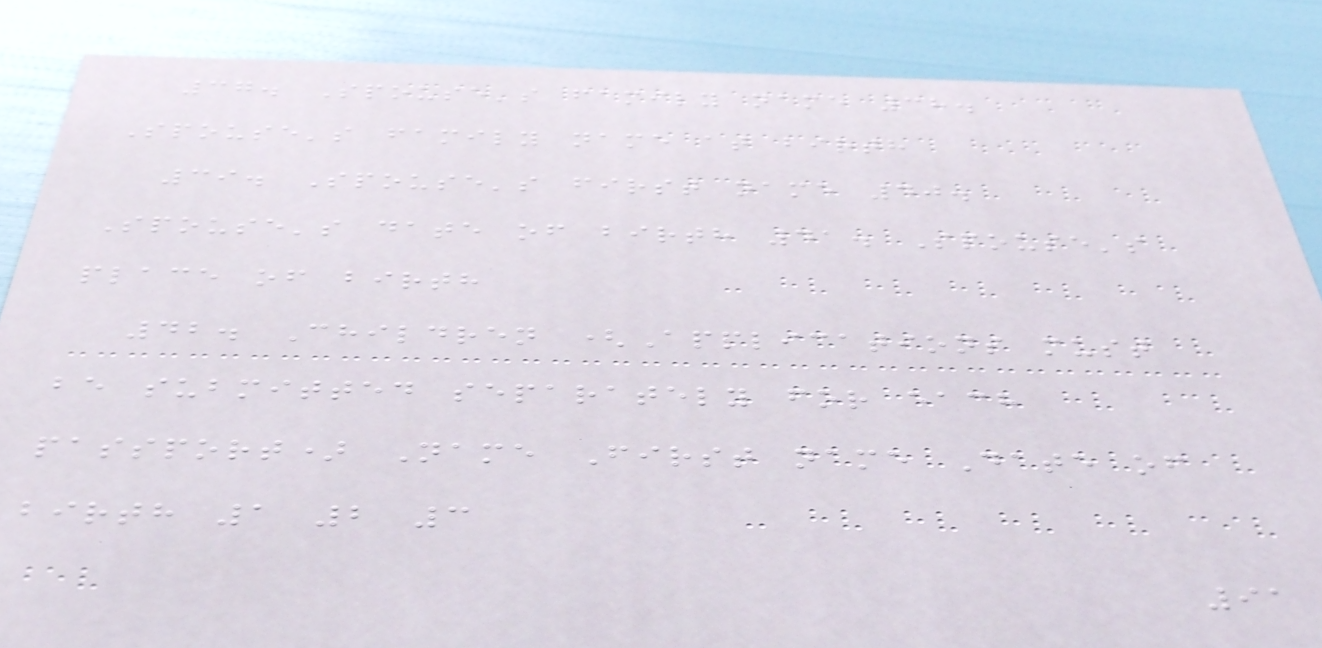37. Spouse's family name 38.
Spouse's family name at birth
39. Spouse's first name 40.
Spouse's date of birth 41. Spouse's
place of birth
42. Children (Applications must
be submitted separately for each
passport) Name First name Date of
birth 1 2 3
91
